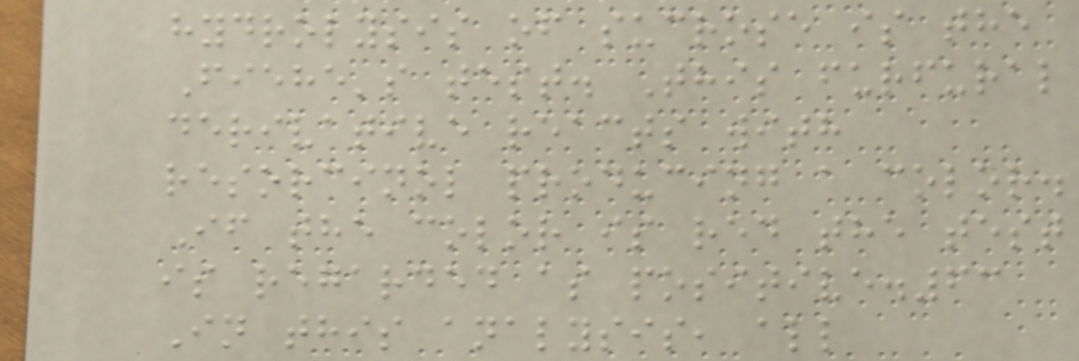hydrolysis of sucrose is the
Fiehe's test. This furfural
derivative reacts with
resorcinol producing a color.
If the color is red the test
is regarded as positive.63
In this analysis, all
